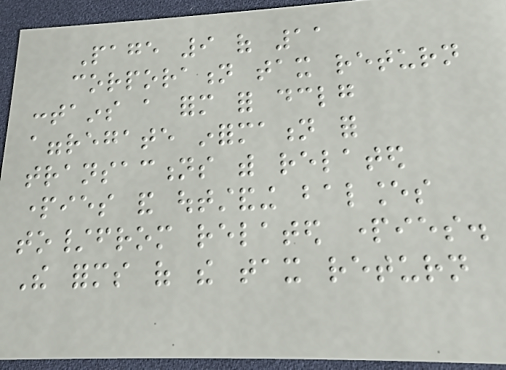Page 9 of 11
corporation tax return
contains a form for declaring
aggregate information for
transactions with related
parties and outstanding balances
to/from related parties.
The forms of the tax return
